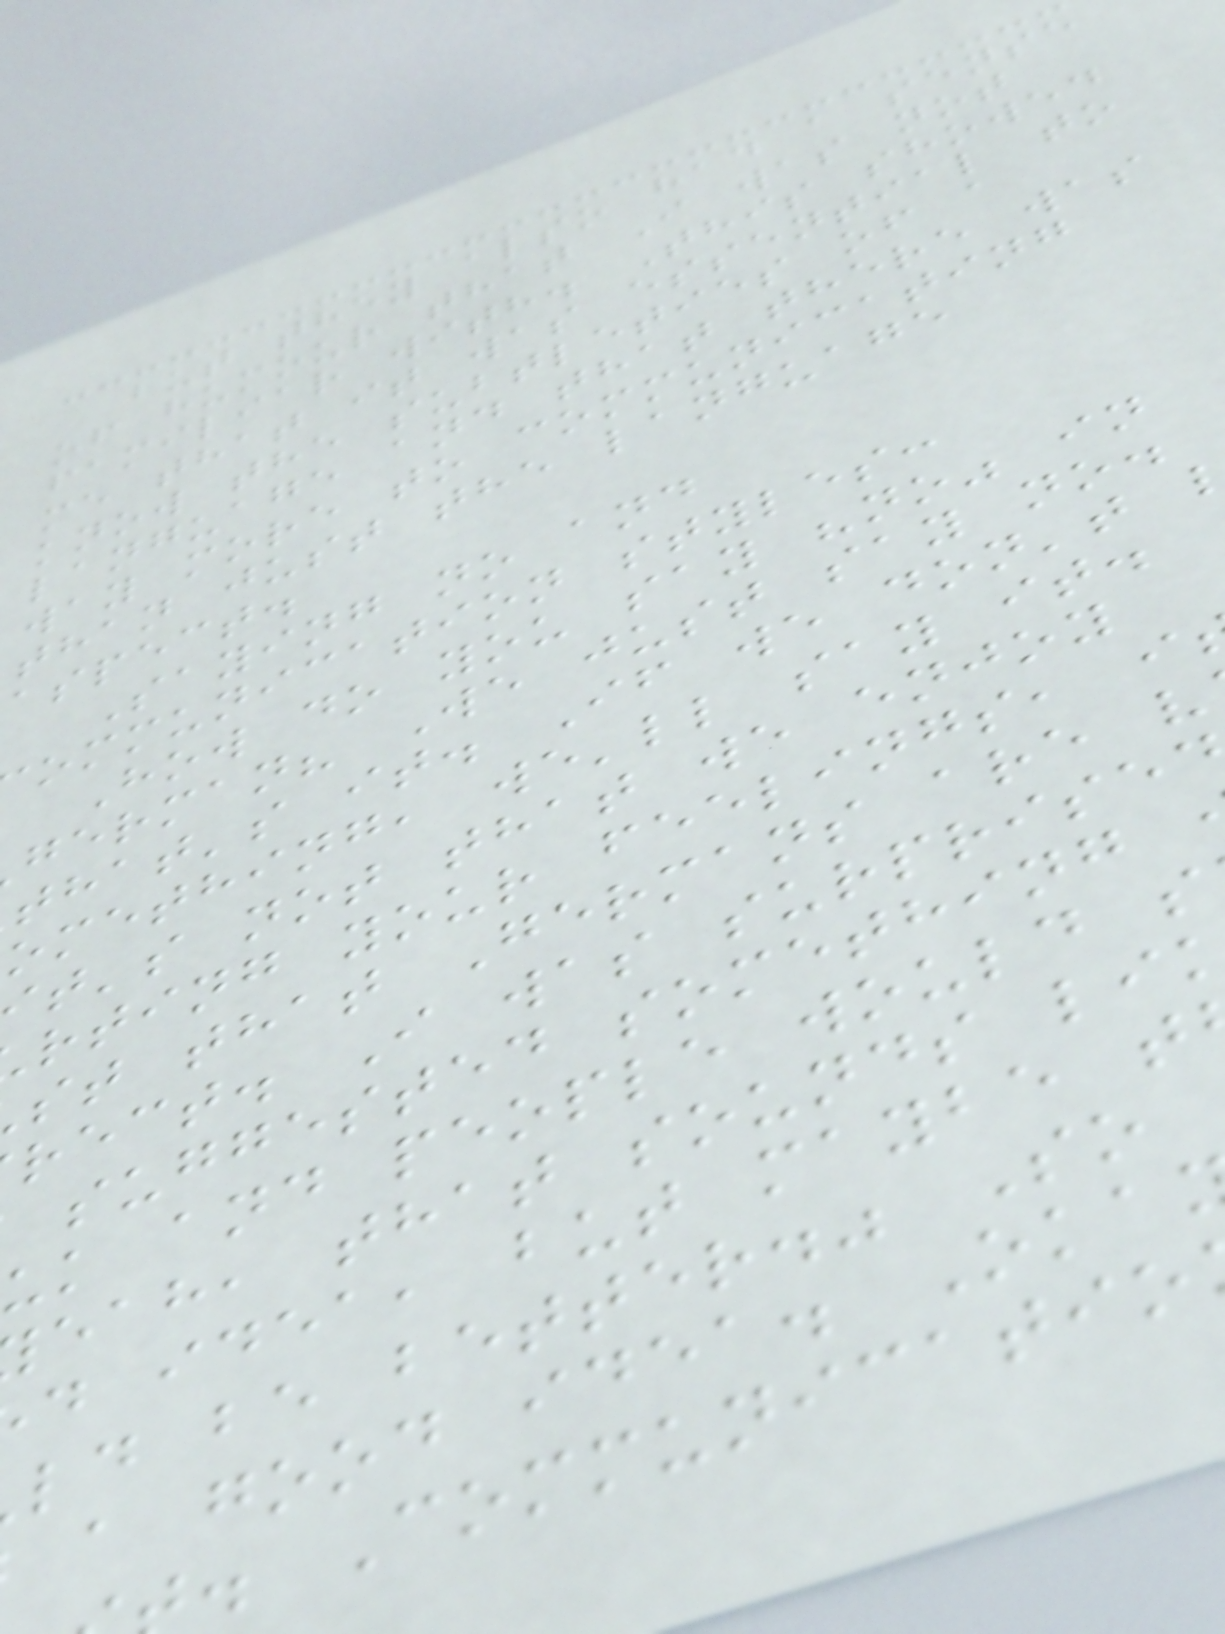but they also had a sense
of humour that I was not
familiar with. This showed
me that it was essential to
know the subtleties of a
language and that there was
way more to communicating
than just the language
aspect.
Saying no and
ommunication styles:
How do you say "no" in
german? We just say no.
that's it. If we don't
omething, we'll say it.
t's not that we enjoy
rting your feelings, i
st that Germans are v
rect. I was surprise
suggested something
uk and people would s
eah, that sounds li
d idea, but maybe t
ld be better." So
a good idea. Oka
. Communicatio
